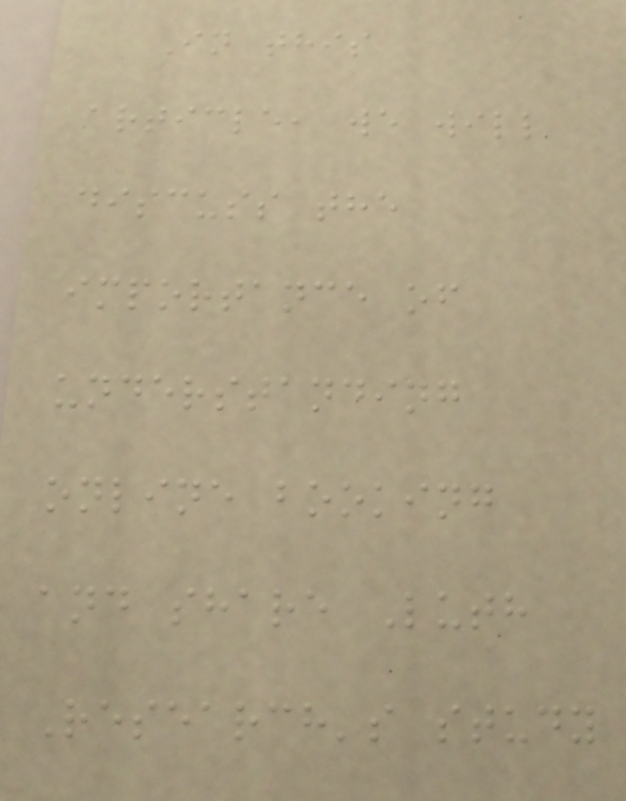In this
article, we will
discuss the
importance of
understanding
online booking
and share Luth
Research's study
